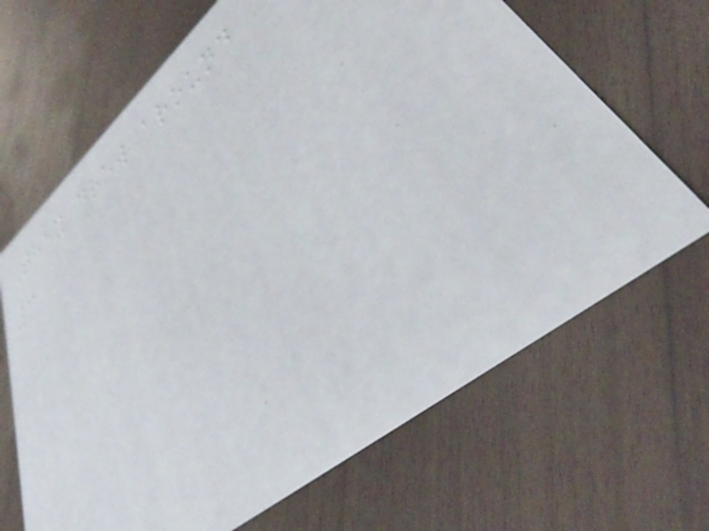They drew around
3
